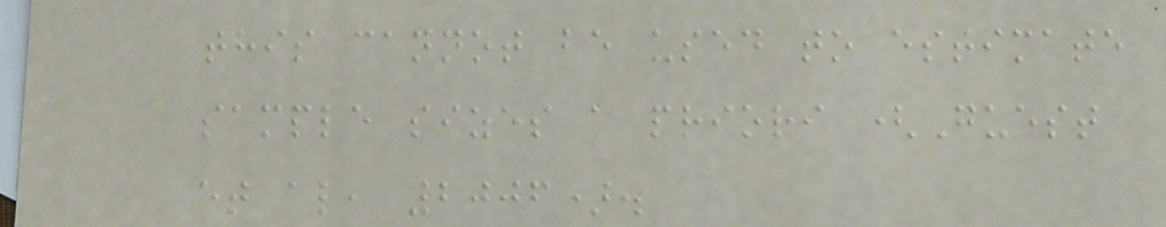this cannot be used to estimate
sample sizes a priori (Guest
et al, 2006).
